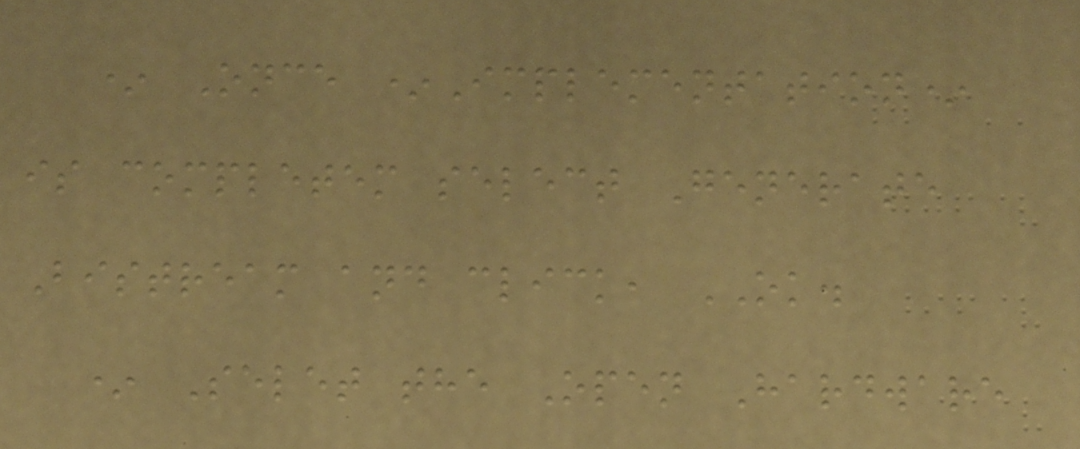* Once *Implementation*
is completem select Generate
Bistream and click, OK.
* Selet the Open Hardware
